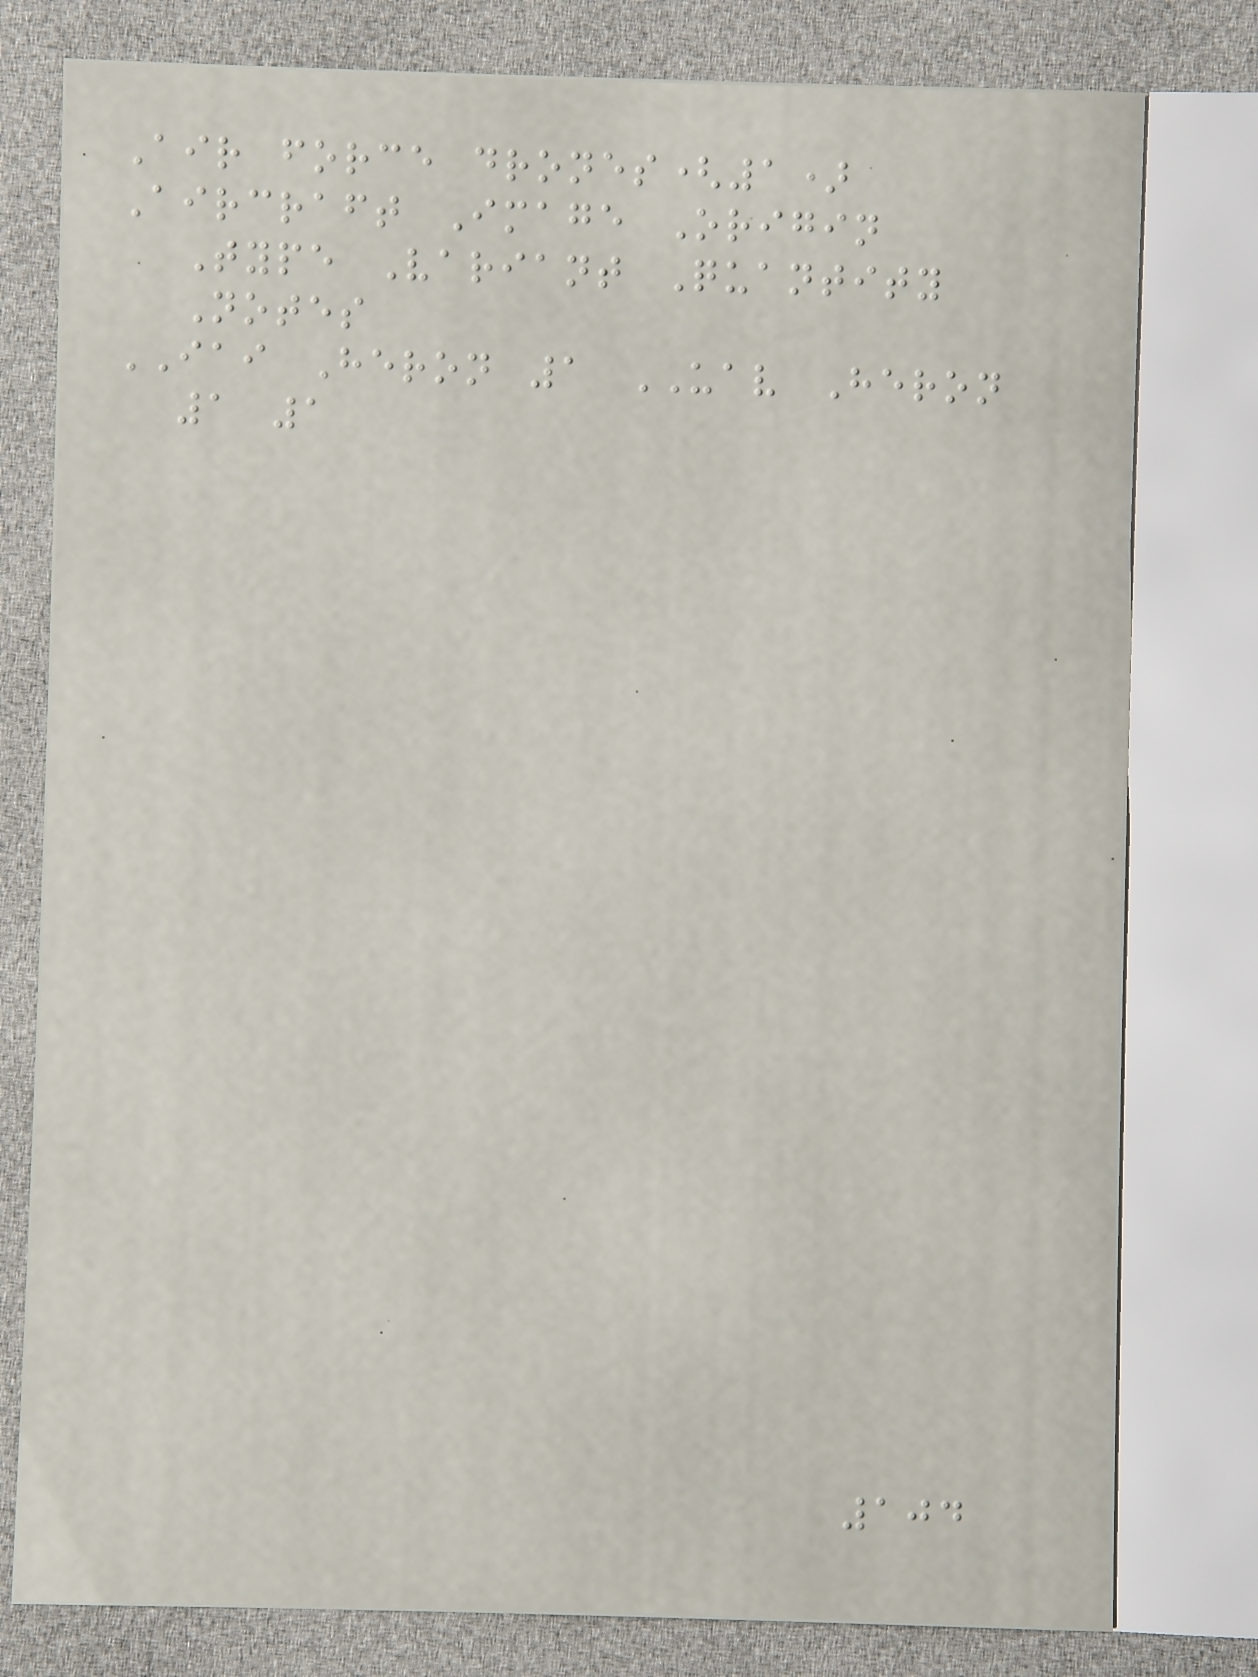Air force drones(1)
Aircraft Image Origin
Type Variant Quantity
Notes
IAI Heron 1 UAV Heron
1 1
104
